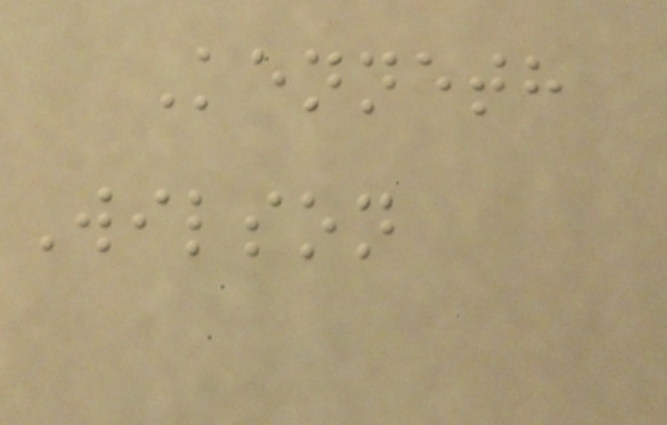Kenneth
Wilson
